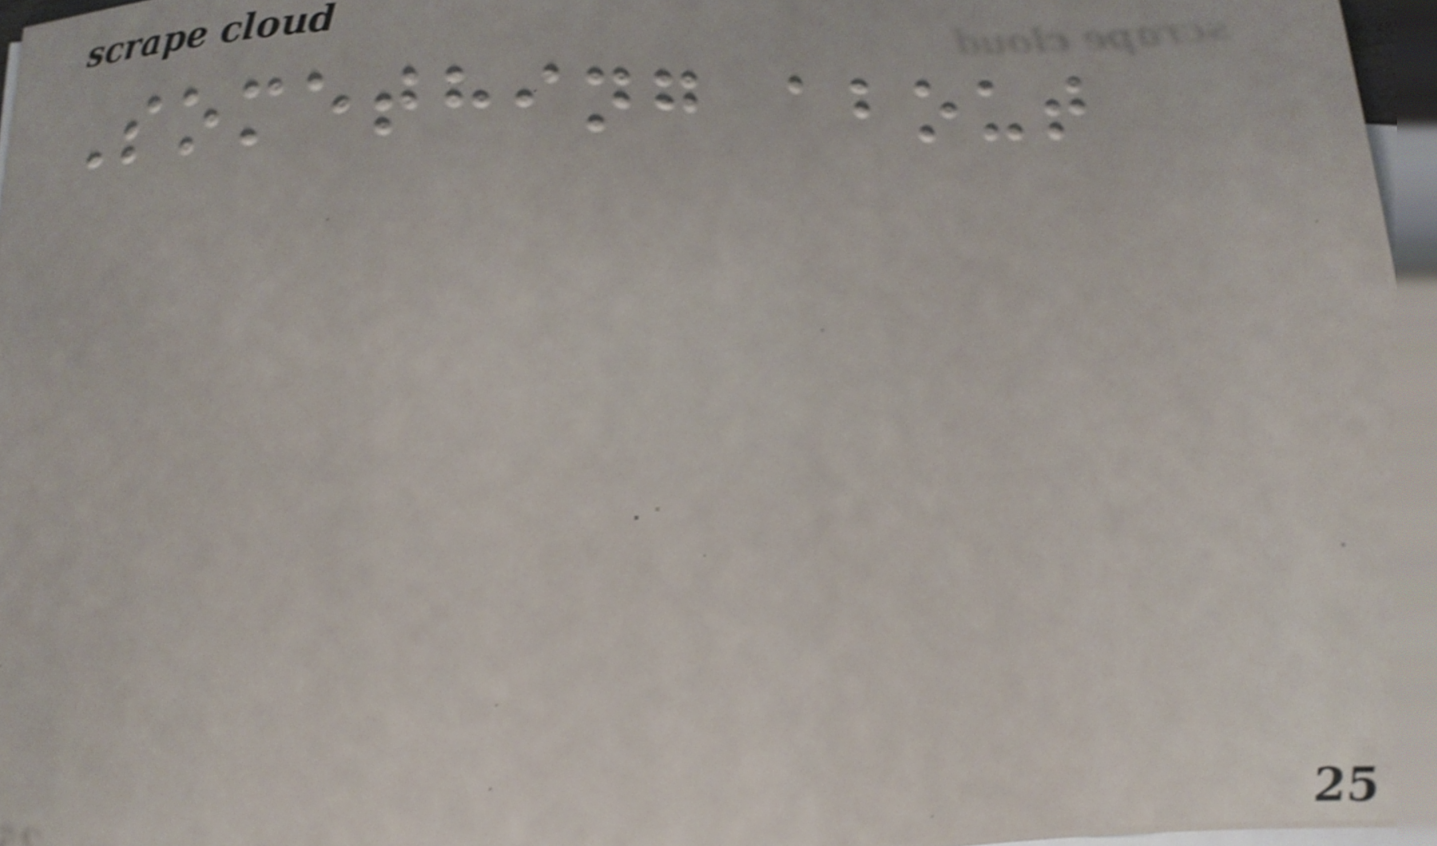Something about
